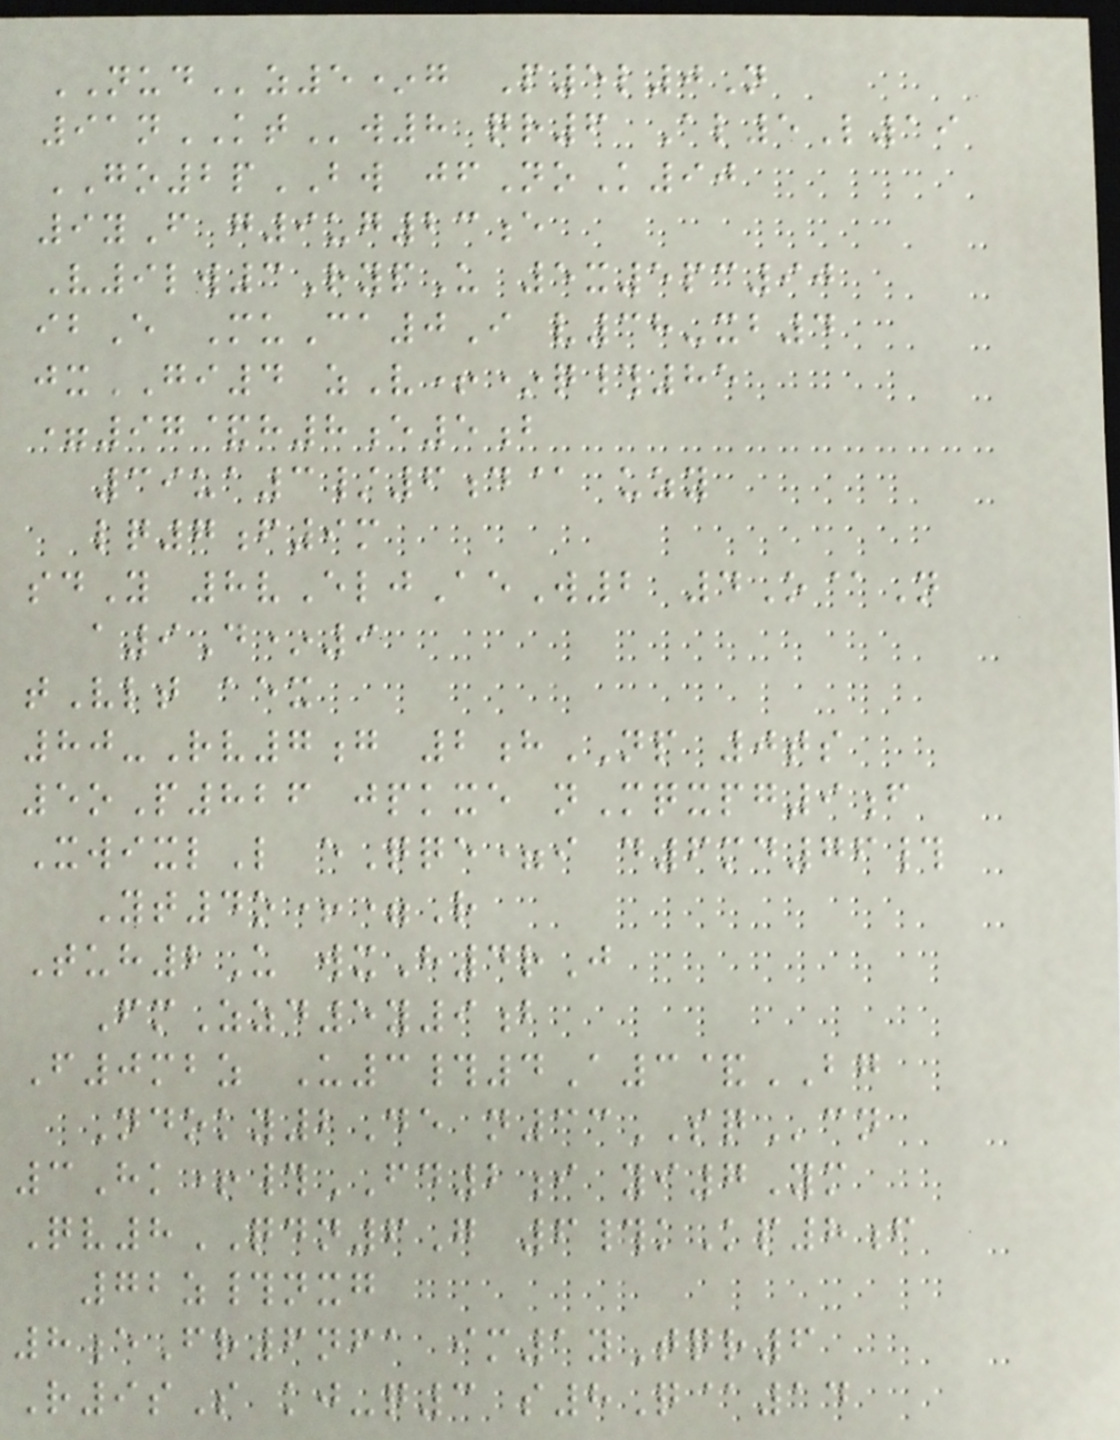NUDz5*g P5l0N
91nKTw8 qr6 Al5L19
GO2pBW jfNoK90
9yF g9ug23e
V9lw3RypU 5x5pc90
ibE MuCa0I v38-xb4
jxGI4 zV+*q#85
=97&h8e5b
39ua3/6d@ uzy
lq7f9m
sdY 8vEljAeW2 4O@N
a9D*9
tVlt aex
80-Rv7g 2hNP 0ts
5oP826 jpkxe nMqxpg9f
XwixlL eQqe=i d6md76#
Yt4o+=R
Tuh2U wxH4rJ
FmZzd5y9b
F0mbz U3#4A3&BG
Ndoky2De n33SQcn
3Hk+#FD2i yi7Ym
Qv8QDN6G 6#kKp8f
72z#nxg
8eFr6nfa im1yTqr6
R9sS kj-q3 s8Q@14
